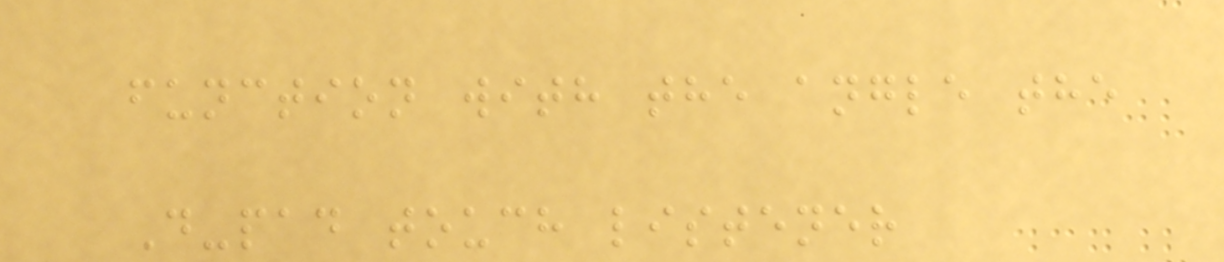function with the angle the
D-pad touch listener
